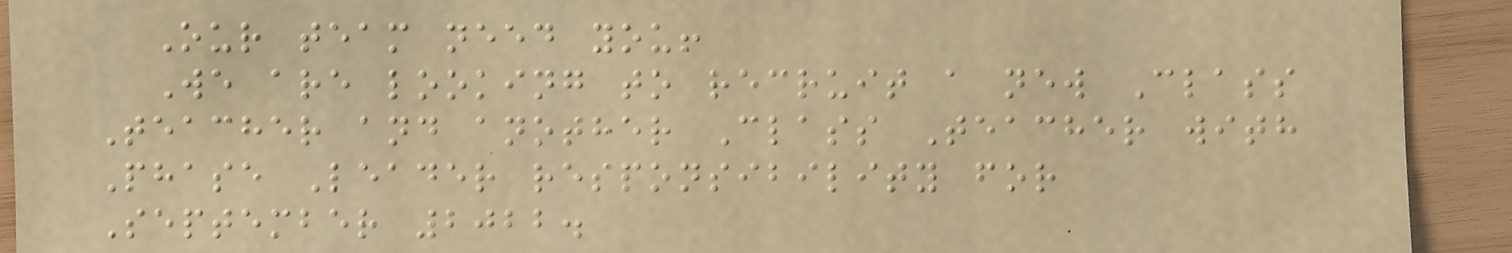Our team need you!
We are looking to recruit a new Class
Teacher and another Class Teacher with
Phase Leader responsibility for
September 2022.
